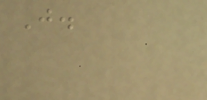J.
